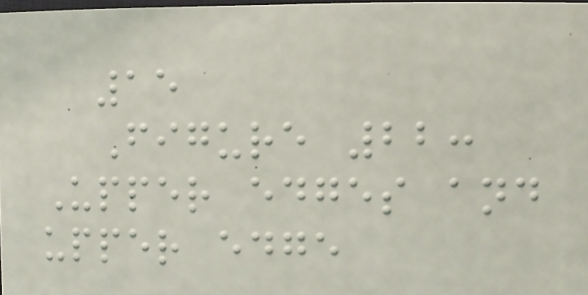15
Figure 22:
Upper edges and
upper edge
